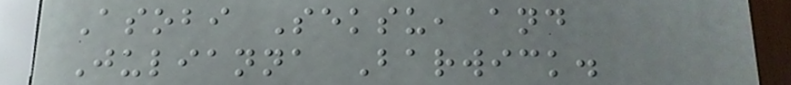Asobi Seksu, and
Julianna Barwick.
